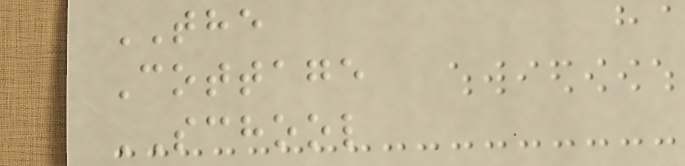THE
Cottage
SCHOOL
